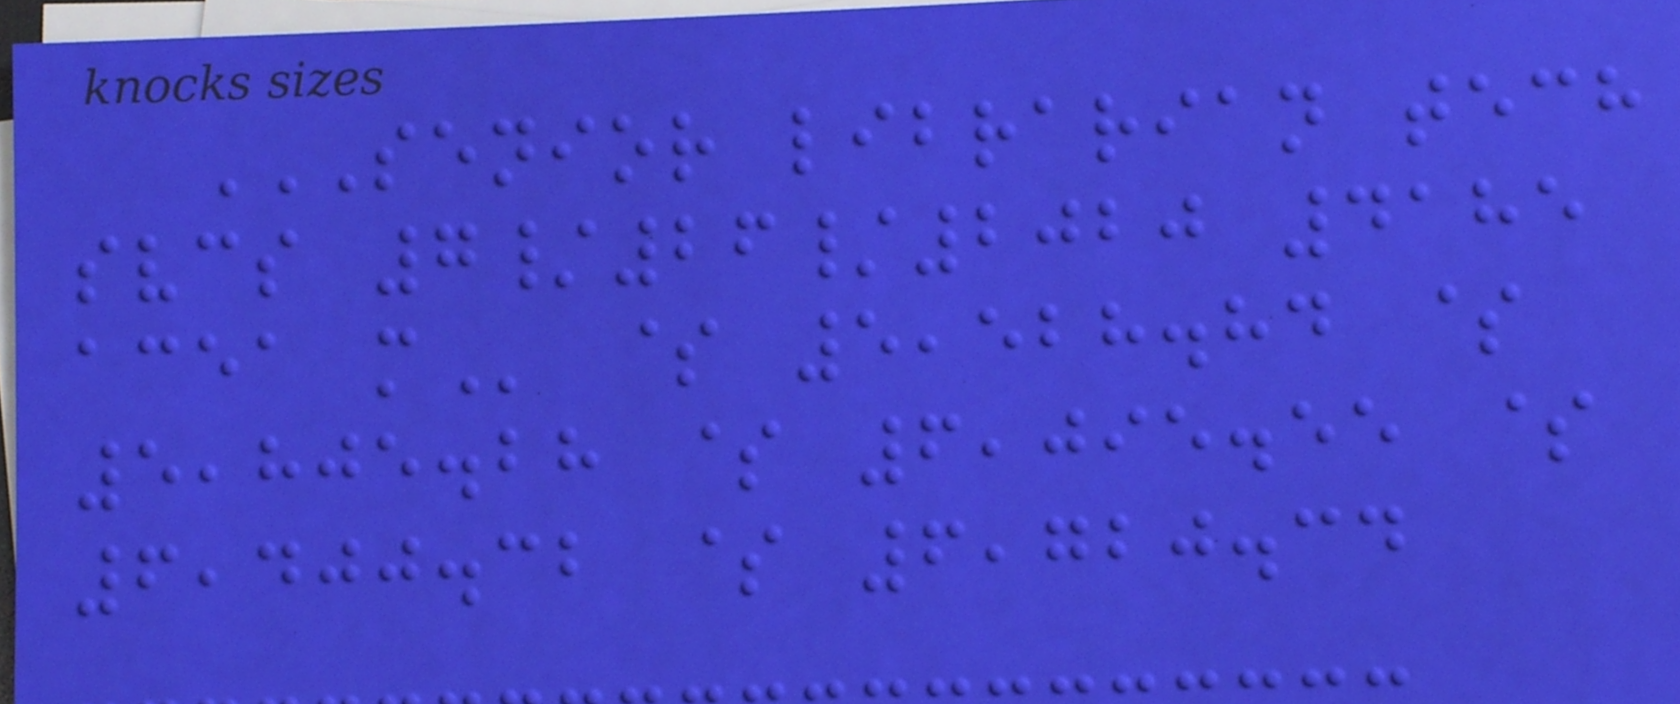SENIOR LIBRARIAN TECH
SVCS 7/26/2020 4185
ACEA M $ 5,528.84 $
5,805.28 $ 6,095.55 $
6,400.32 $ 6,720.34
